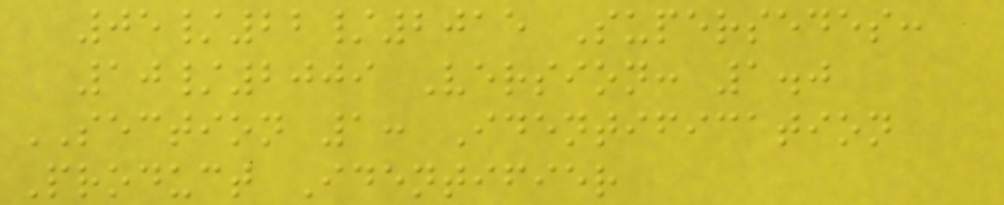05/22/2015 Supersedes:
10/2009 Version: 1.0
SECTION 1: Identification
Product Identifier
